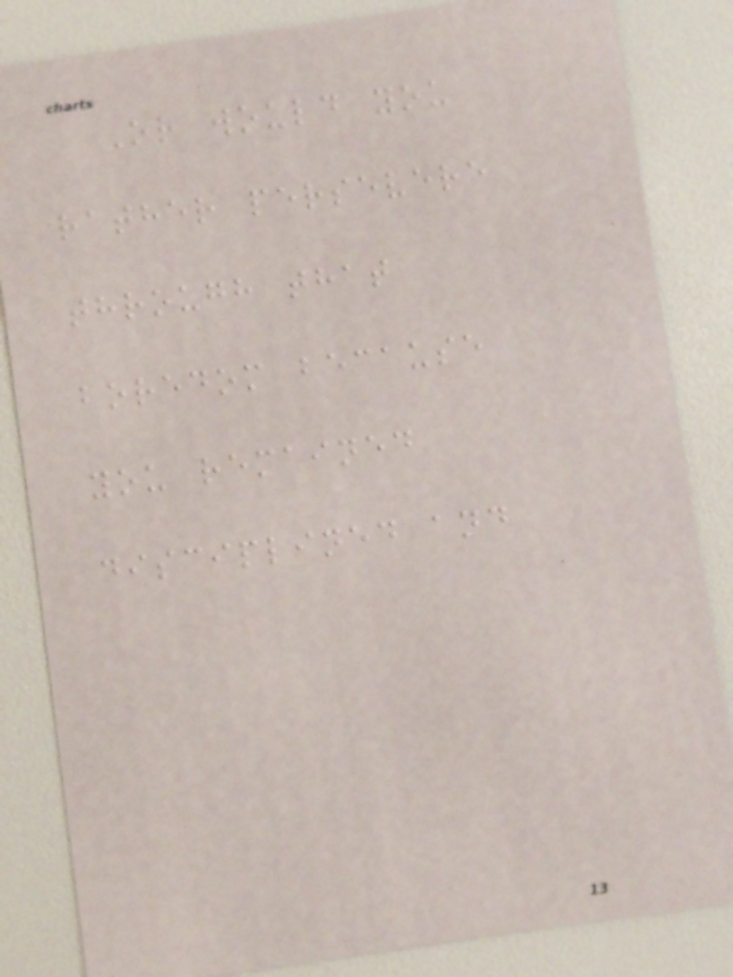Or would you
rather persevere
through that
boredom because
you remained
disciplined and
